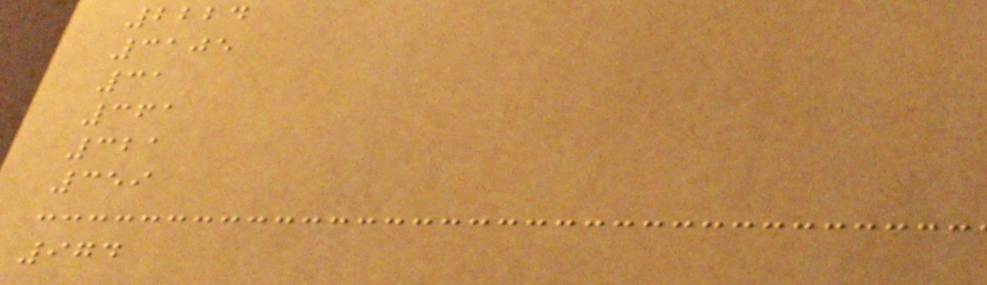2224
3105
31
361
321
359
974
